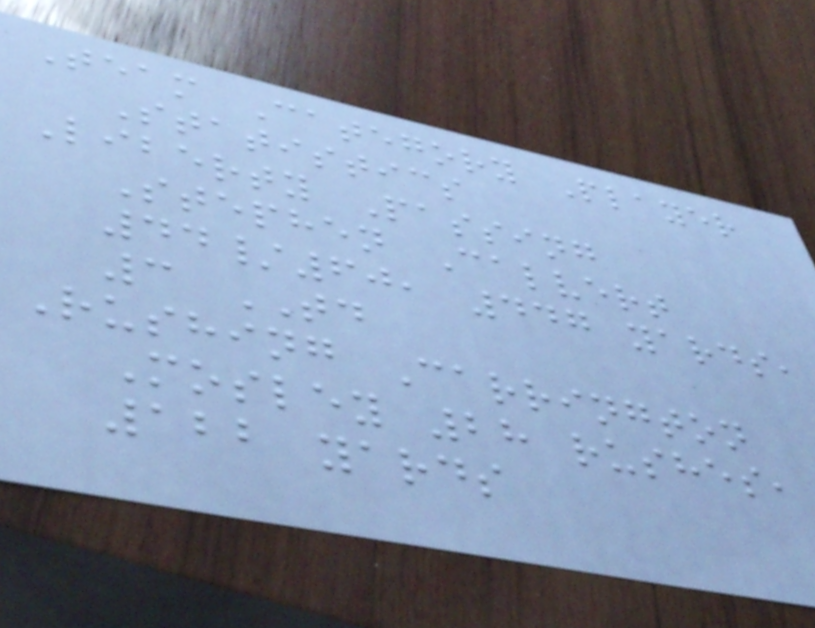Team Category Player
Statistics
Liberty Passing
Stephen Calvert
44/60, 447 yards,
3 TD
Rushing Carrington
Mosley 28 rushes,
122 yards
